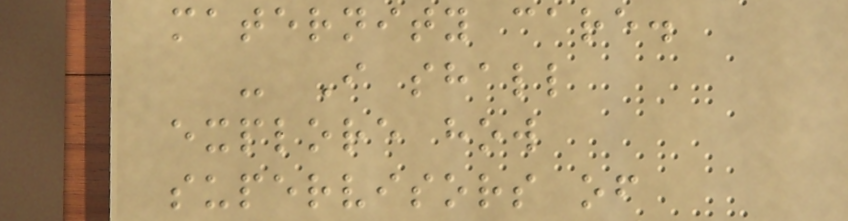maternity care.
- I shall
explore how
supervisors of
